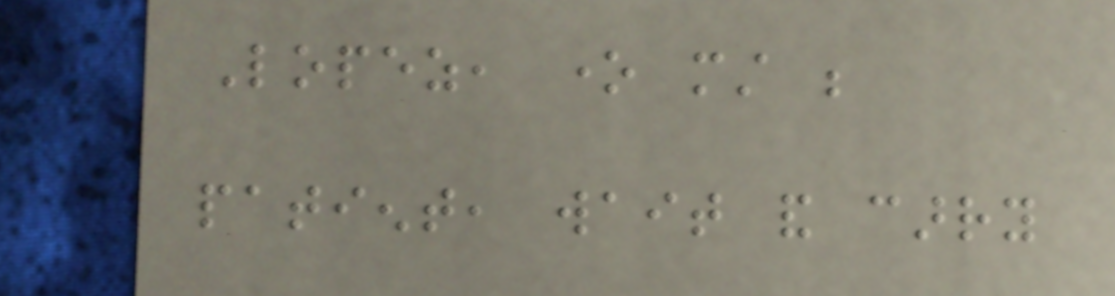Lopez, one must be
patient, wait and carry
